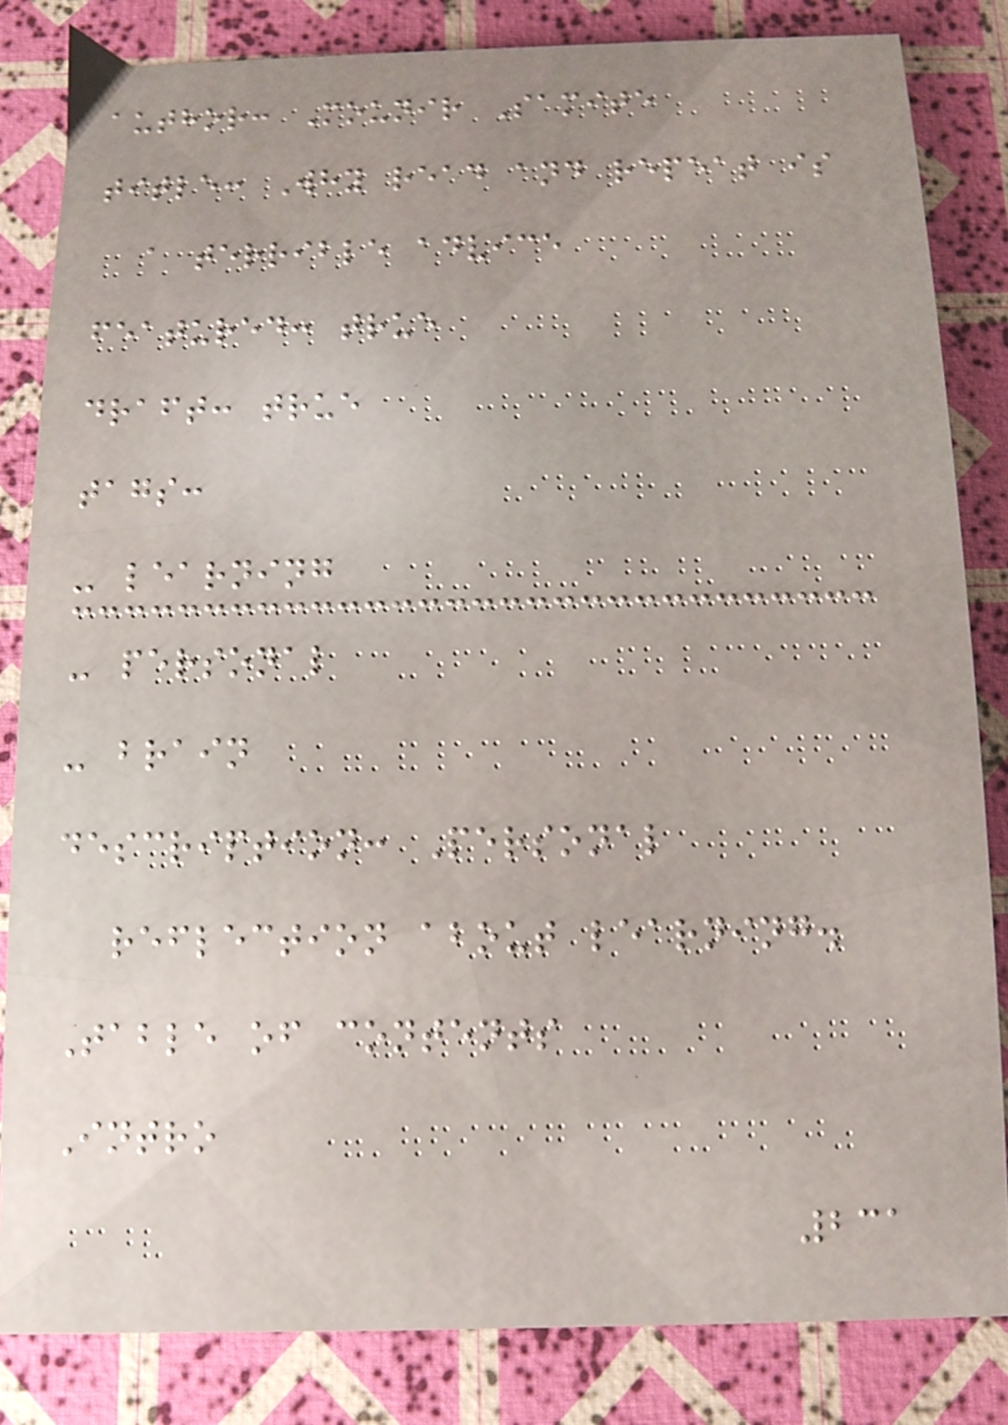author: Mounir Samite
title: Why read and repeat is
a terrible advice
featured: true
draft: true
tags:
- learning
- personal
- brain
description: Personal
reflection about learning.
Table of contents
Intro
231
